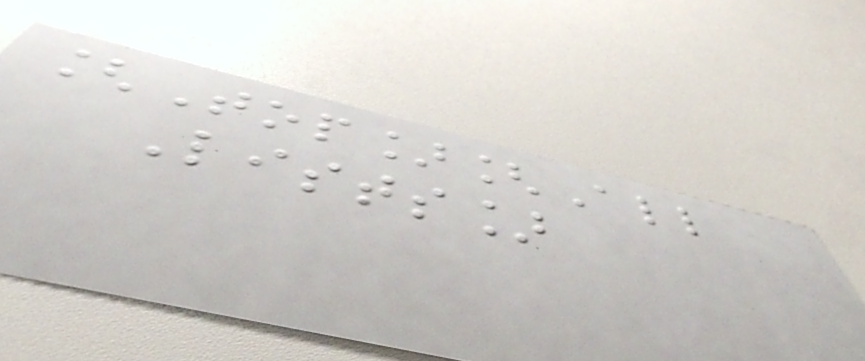[Top][All
Lists]
